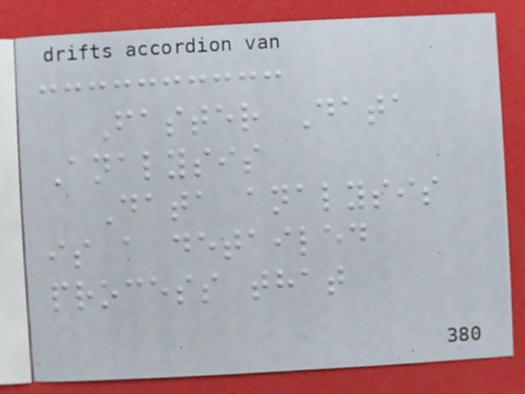Faster Data
Analysis
Data analysis
is a detailed
process that
